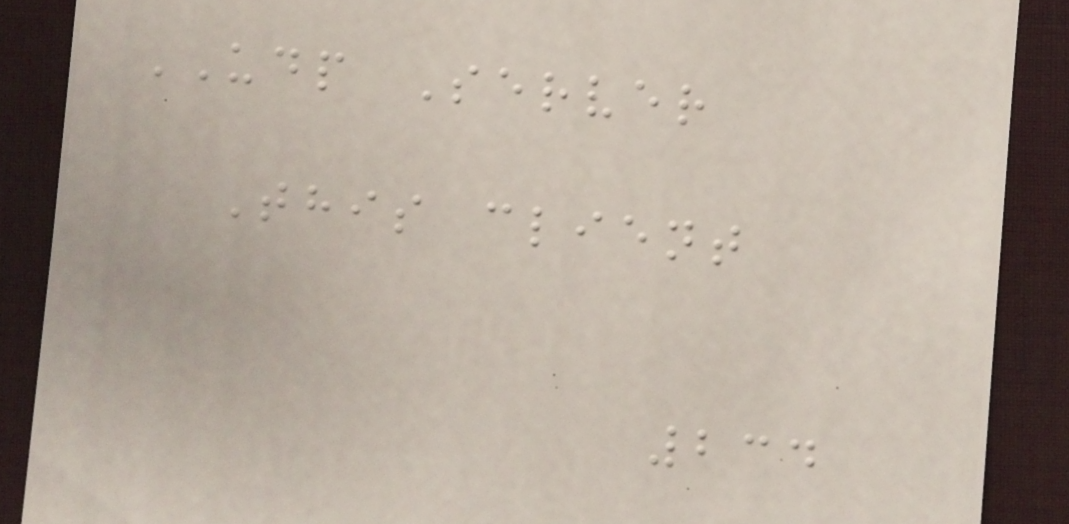UDP Server
This client
234
